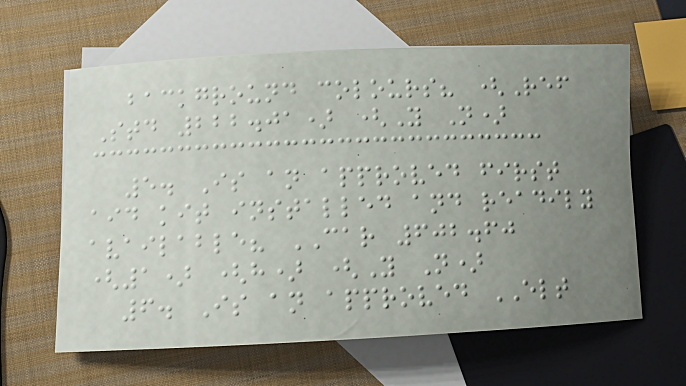background colours? (Ref
Std 222.01) (Y N)
5. Is an approved first
aid kit installed and readily
available? CAR 602.60
(1) (h) (Y N)
6. Is an approved ELT
